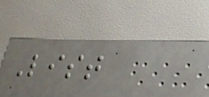List
